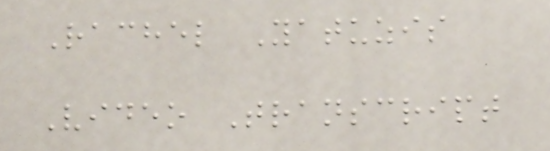Rachel Yatuzis
Video Transcript
